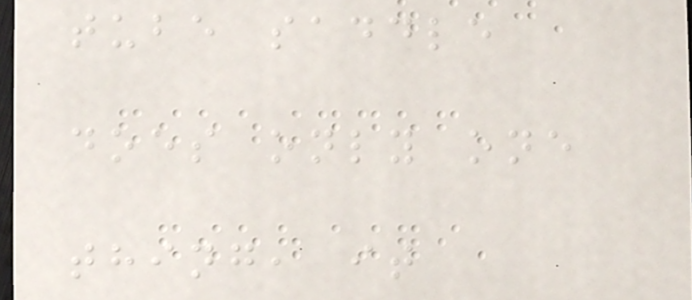tube saddle
does only one
thing, it
